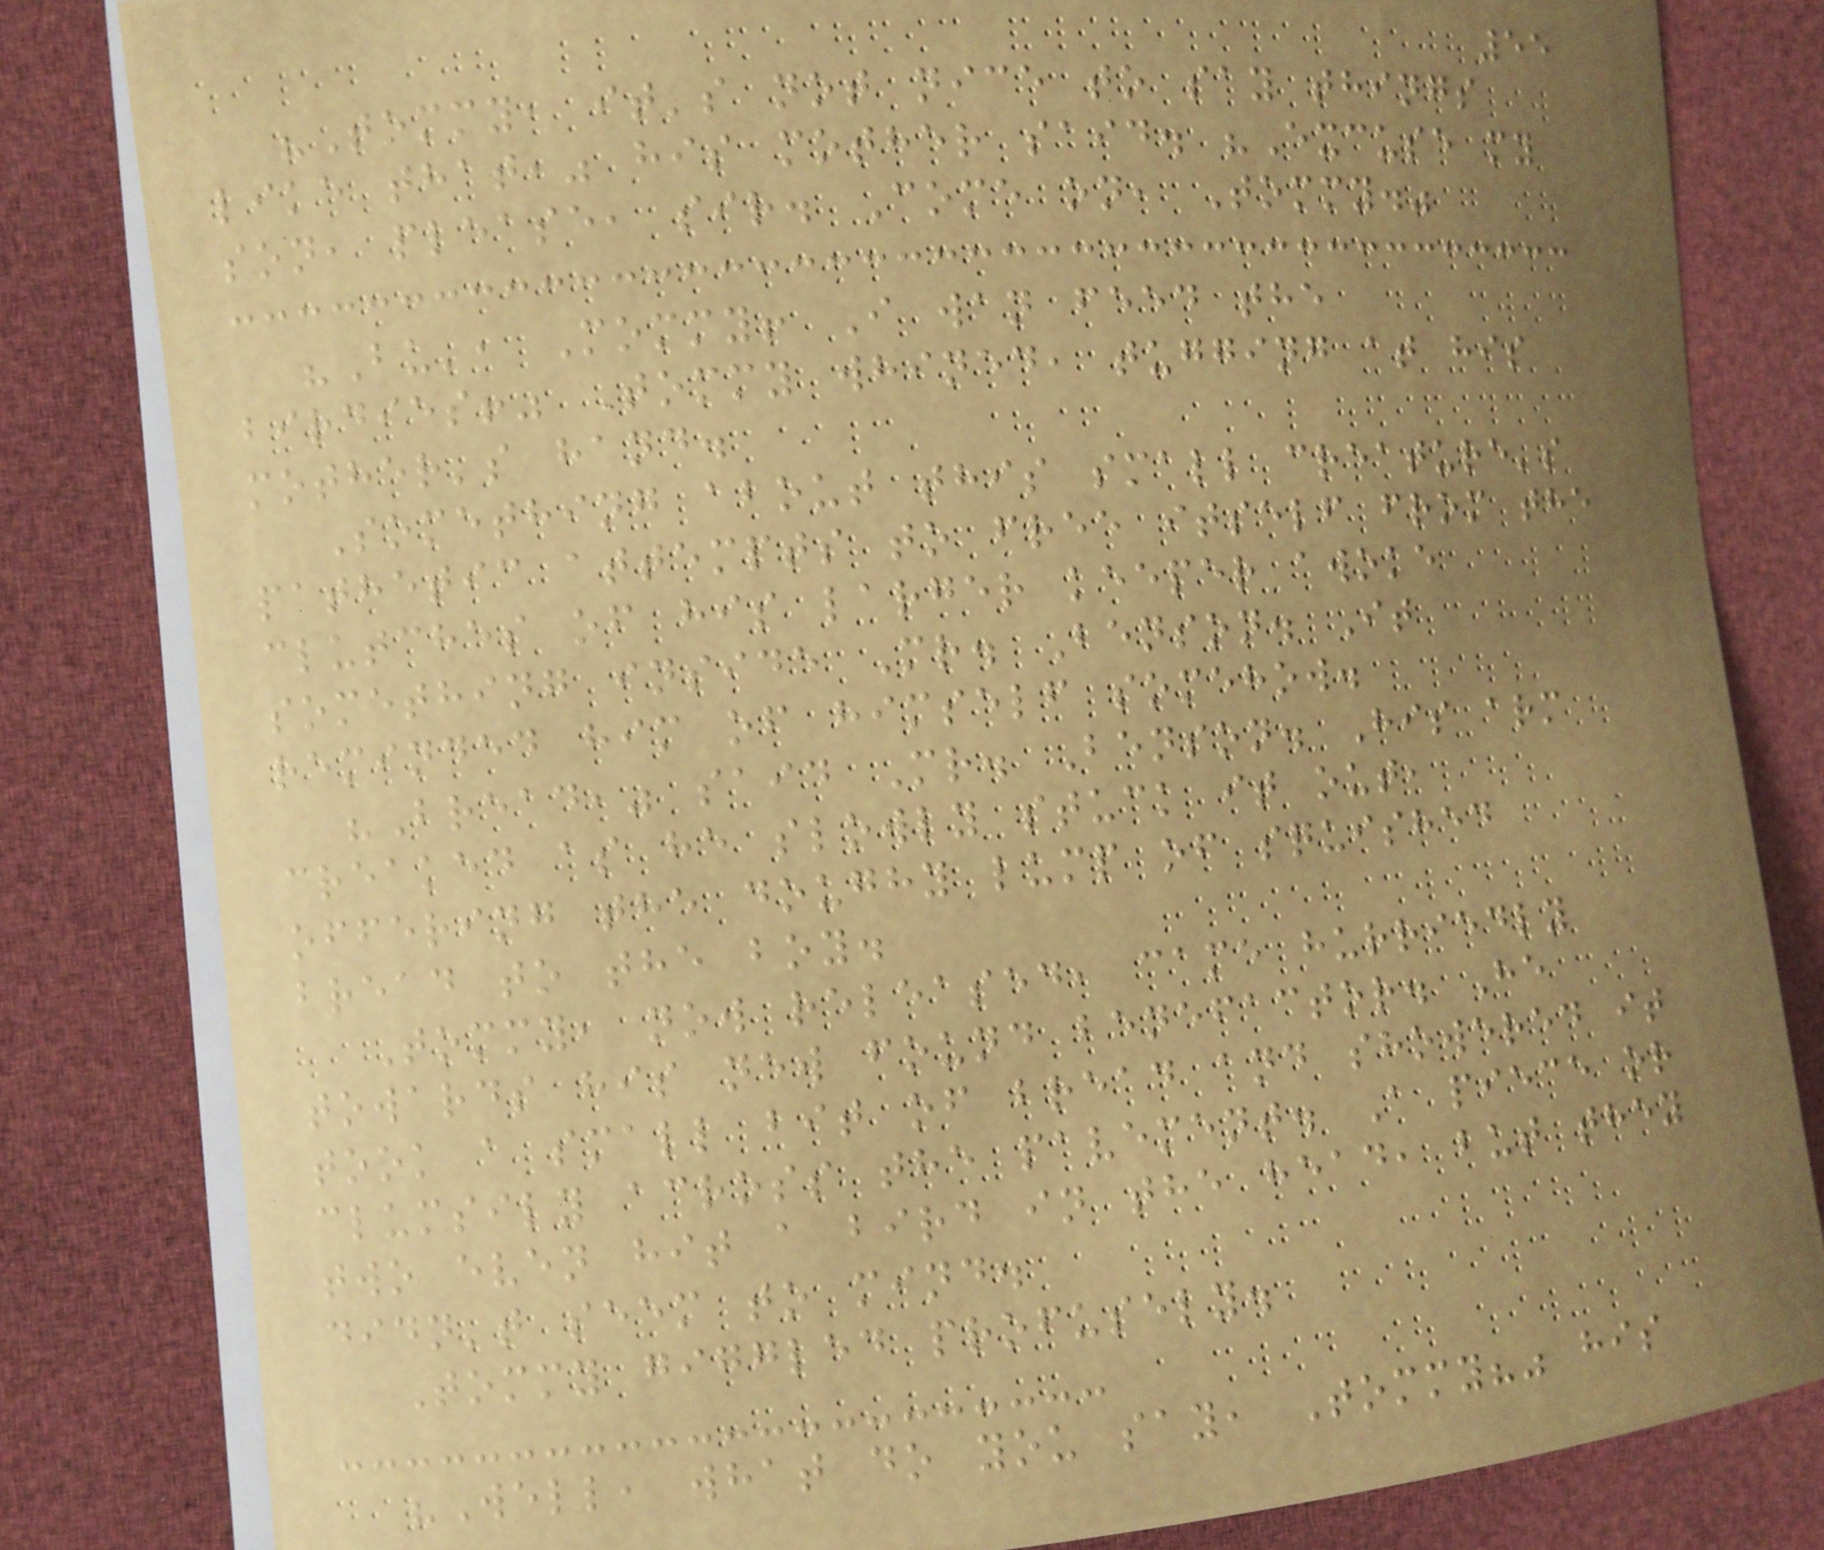55
"Tommy, it's not nice to say things
like that," his mother said. "Excuse my
son, please, sir. Come on, Tommy."
"Bu', Mommy! I wan feed the
birdies!" Tommy whined, tugging at his
mother's hand.
Something about this small creature's
pathetic attempts to free itself from the
clutches of his larger keeper awoke
something inside Mr. Benson. It
reminded him of himself somehow.
"Bread," said Mr. Benson. His arm
creaked as he slowly stuck it out,
offering the doughy lump of squished
bread to the boy.
Tommy, now released, came hurriedly
towards his new found benefactor. He
took a small bit of bread and showered it
clumsily across the pavement. A piece or
two even hit a bird in the head, but they
didn't seem to mind.
Tommy giggled profusely.
"Well, what do you say, Tommy?" his
